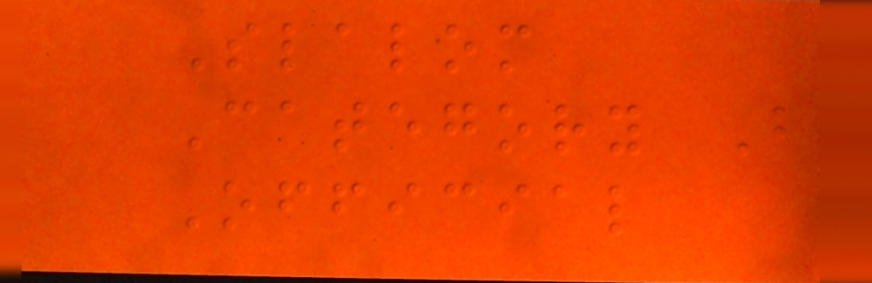Slalom
Category B
Official
